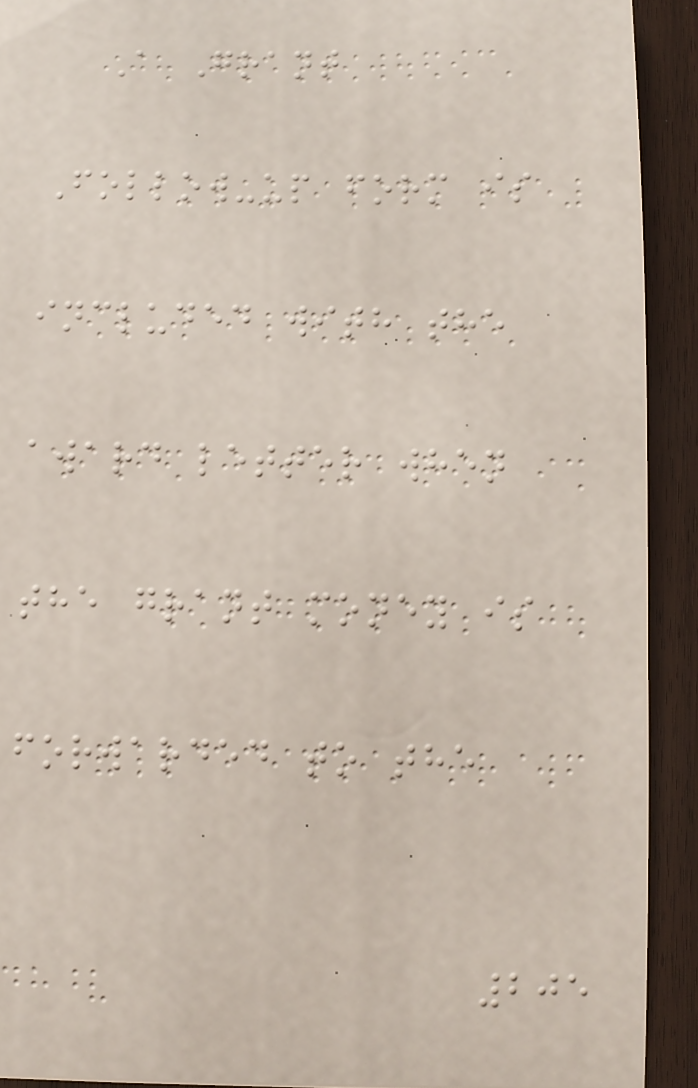A Grant
Follow-up form is
included with the
award letter when
the grant money is
forwarded to the
205
